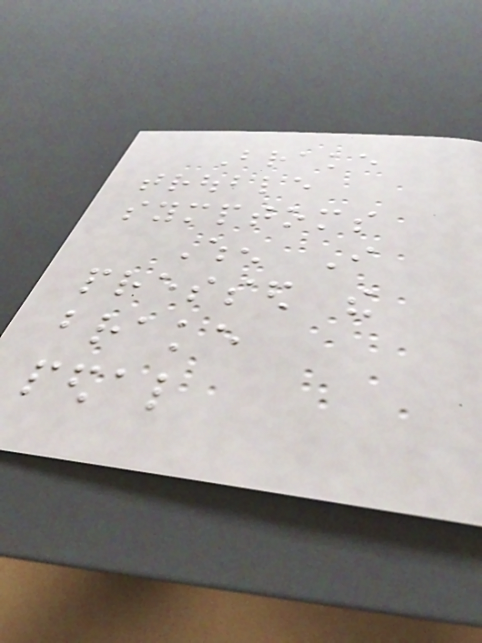Brake
trouble
symptoms
When I
pressed the
brake
pedal
